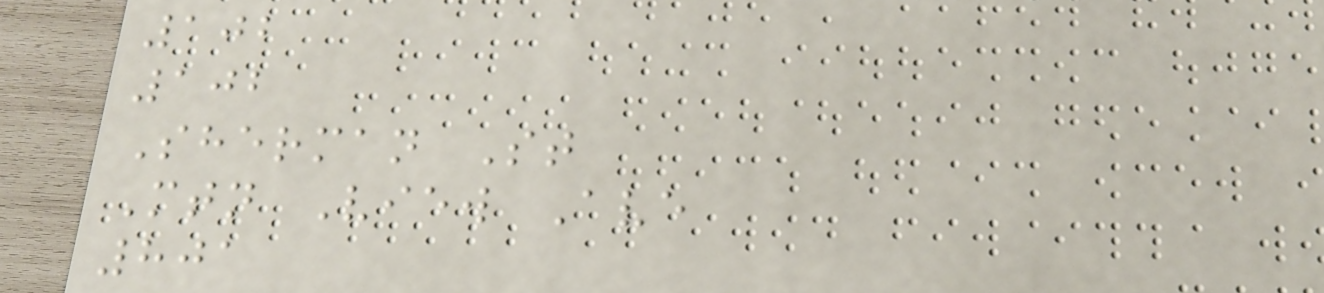102
102
Sherman St
Mtn View Ave
801
